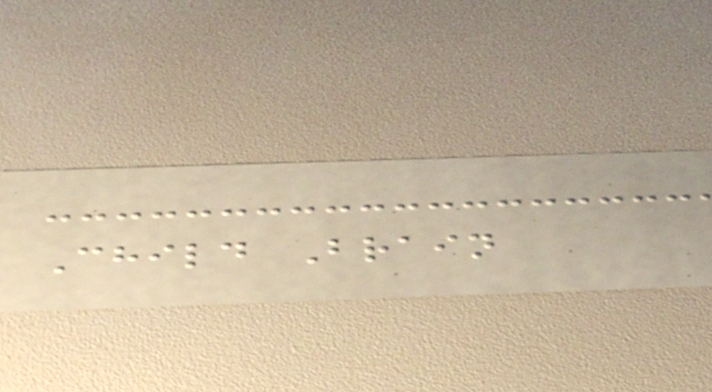Child Brain
